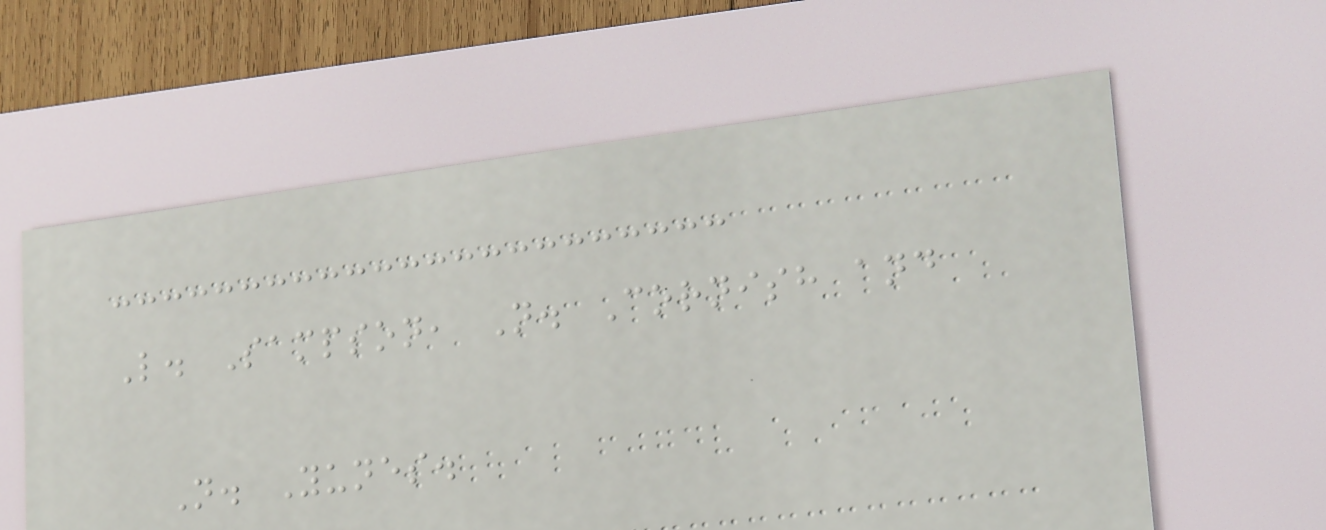L. Sampson, N. Cornish and
N. Yunes.
